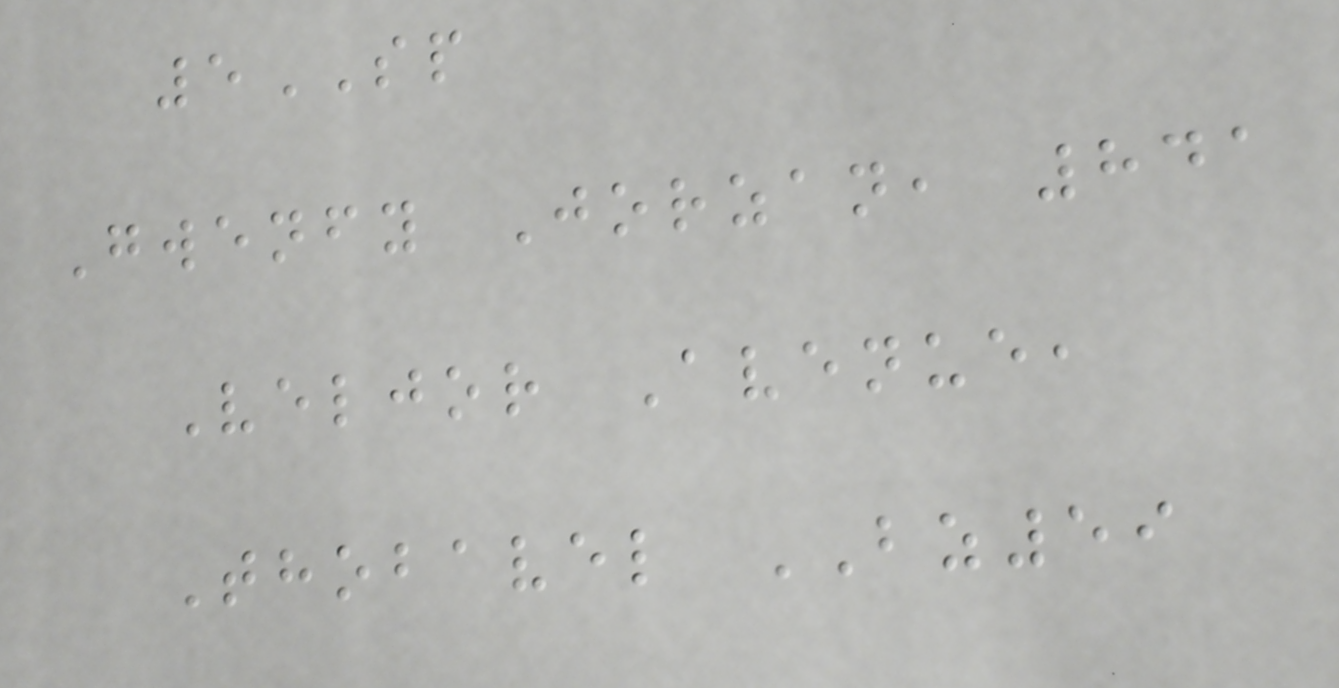5SP
Gwenfy Jorzan, 841
Veljor Avenue,
Thobavel BZ59
